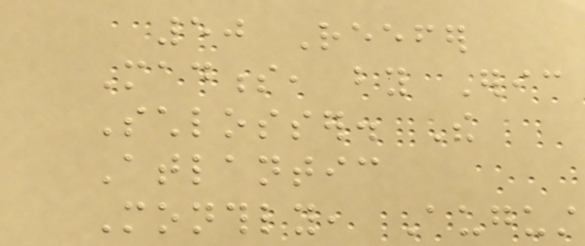50 Reefer
Madness, by Eric
Schlosser. The
Atlantic
Monthly, August
